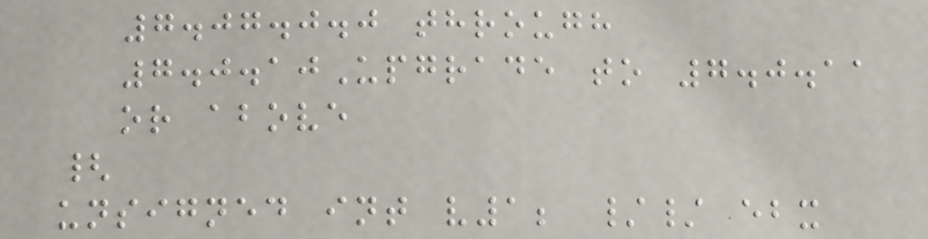7.07.0.0 through
7.0.10Upgrade to 7.0.11
or above
{
unsigned int v1; // ebx
